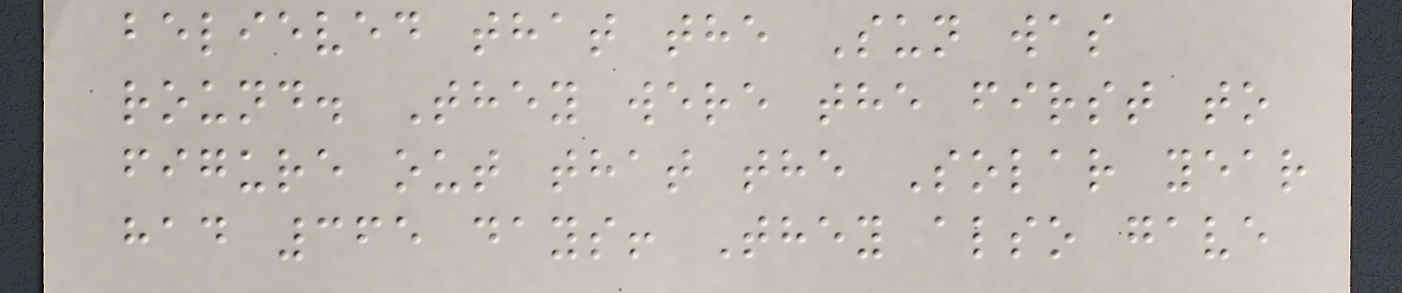believed that the Sun was
round. They were the first to
figure out that the Solar year
had 365 days! They also gave
